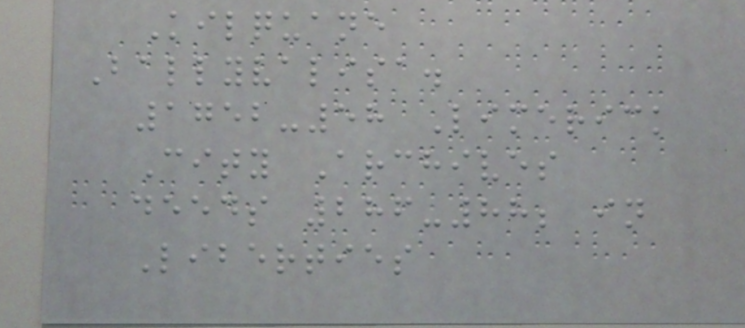Kilquane
Ballyvalisa.
1752-58 Limerick
City Archives
deeds 286-88; in
Liberties
